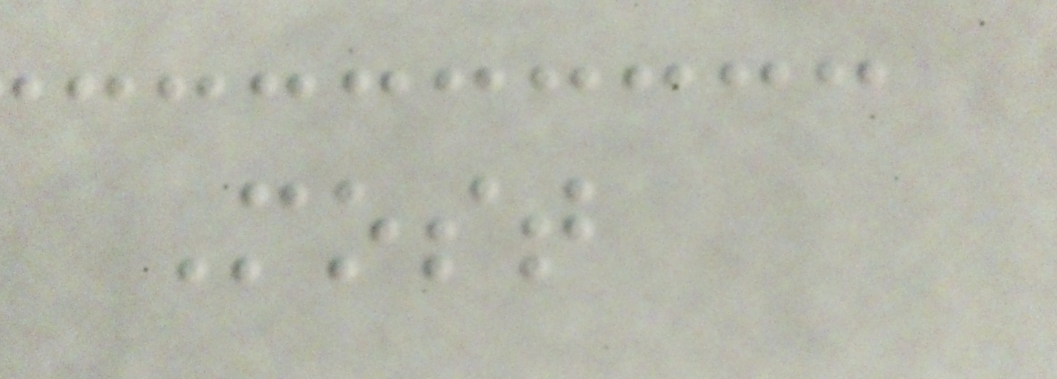Most
